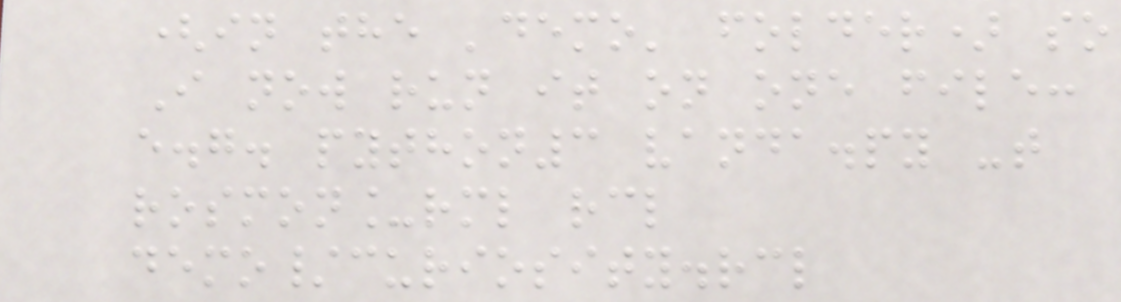(in the 'demo' folder) so
I now run it on one file:
e.g. python3 vanda.py -t
rosmon_rml rcl
demo/curiosity.rcl
